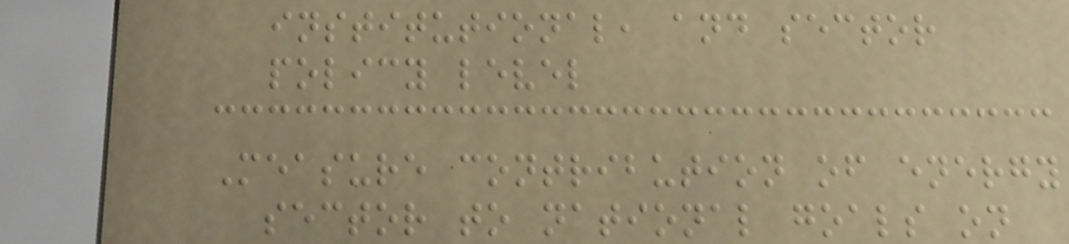institutional, and sector
policy level
Measure contribution of energy
sector to national goals on
